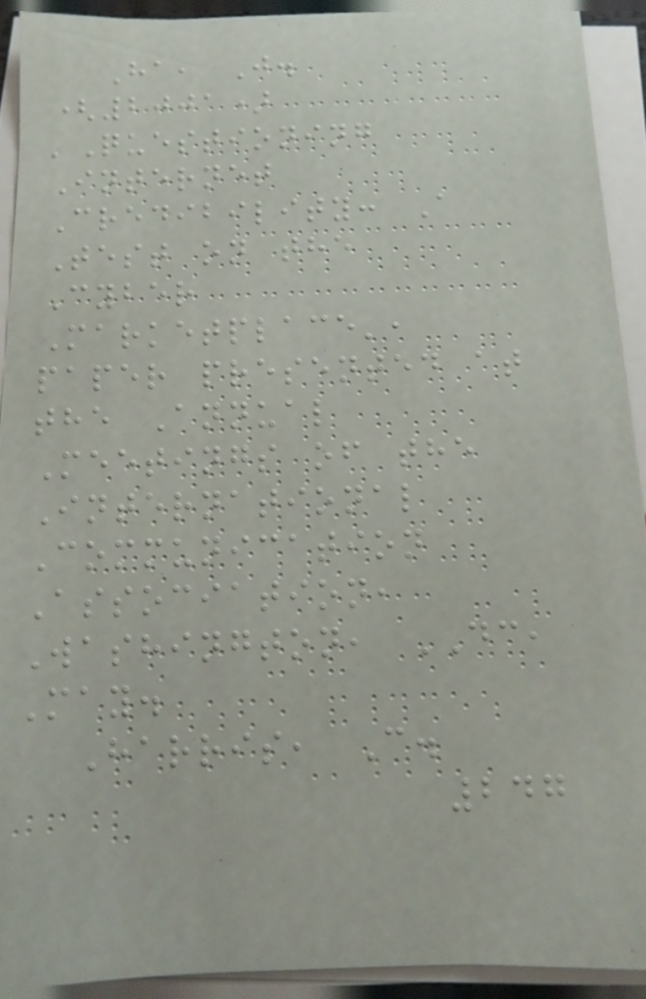Ha, J.
(2001)
'Questioning
Internet
Credibility: A
Test on the
Cyber
Marketplace',
paper presented at
the Annual
Meetings of the
International
Communication
Association,
Washington, DC,
May.
Harris, C.
247
